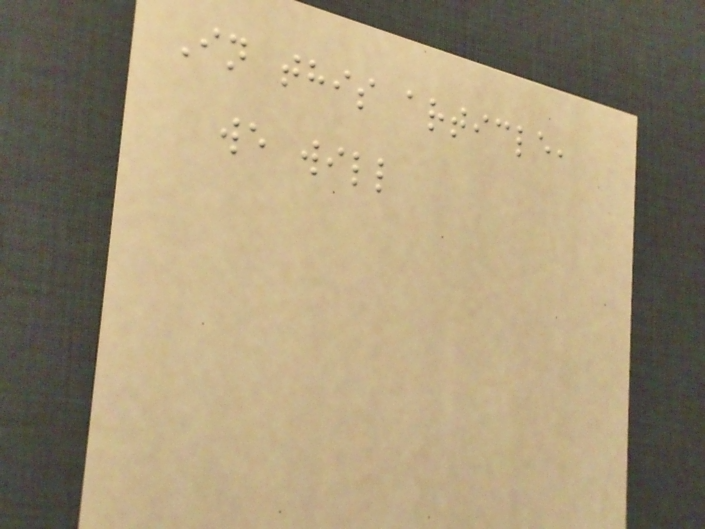In this article,
we will
